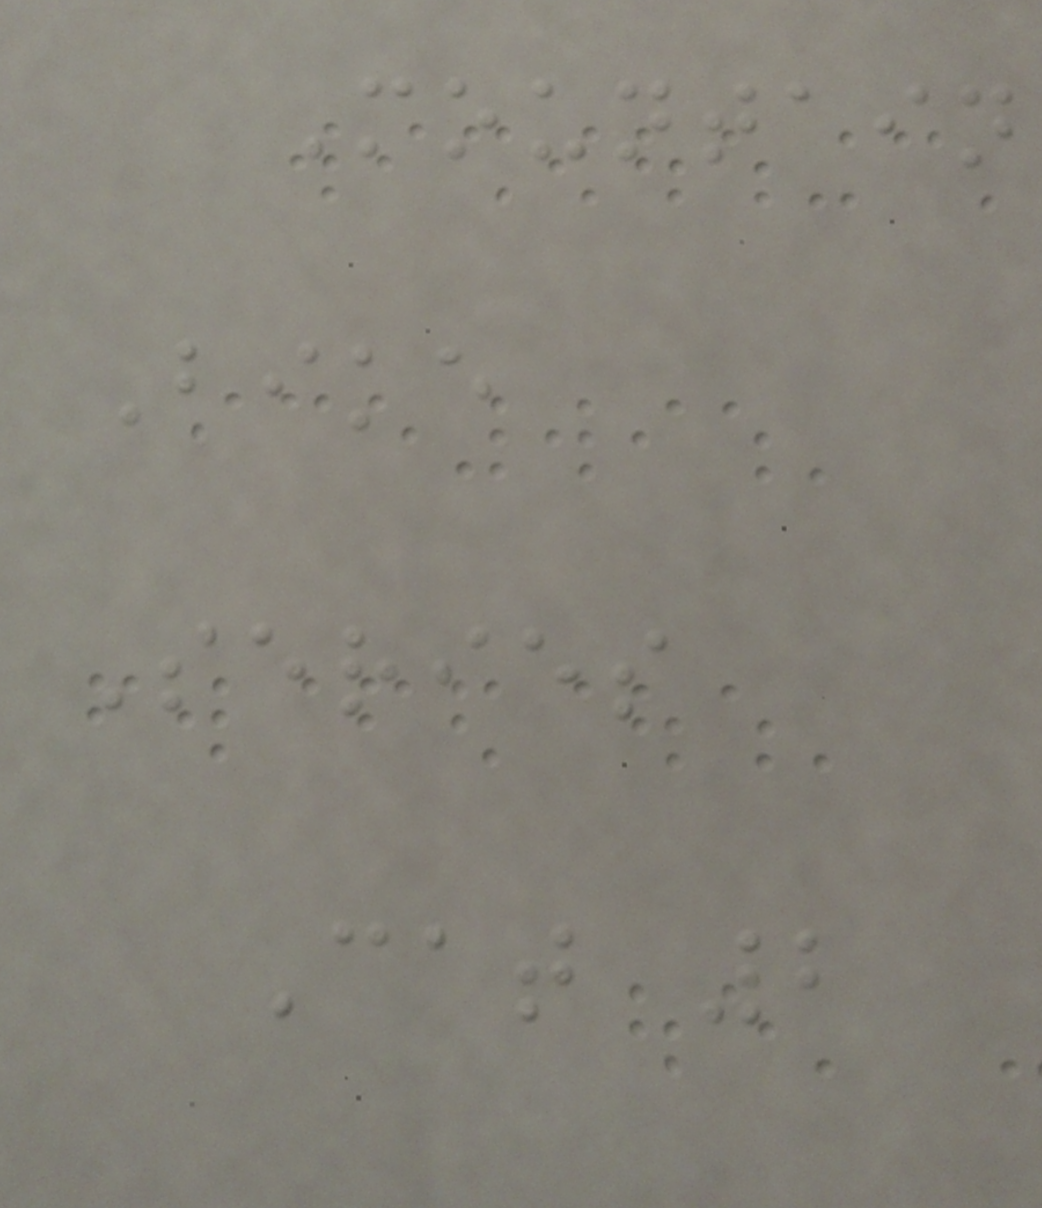Mountain
Bike
Series
Cat 2
